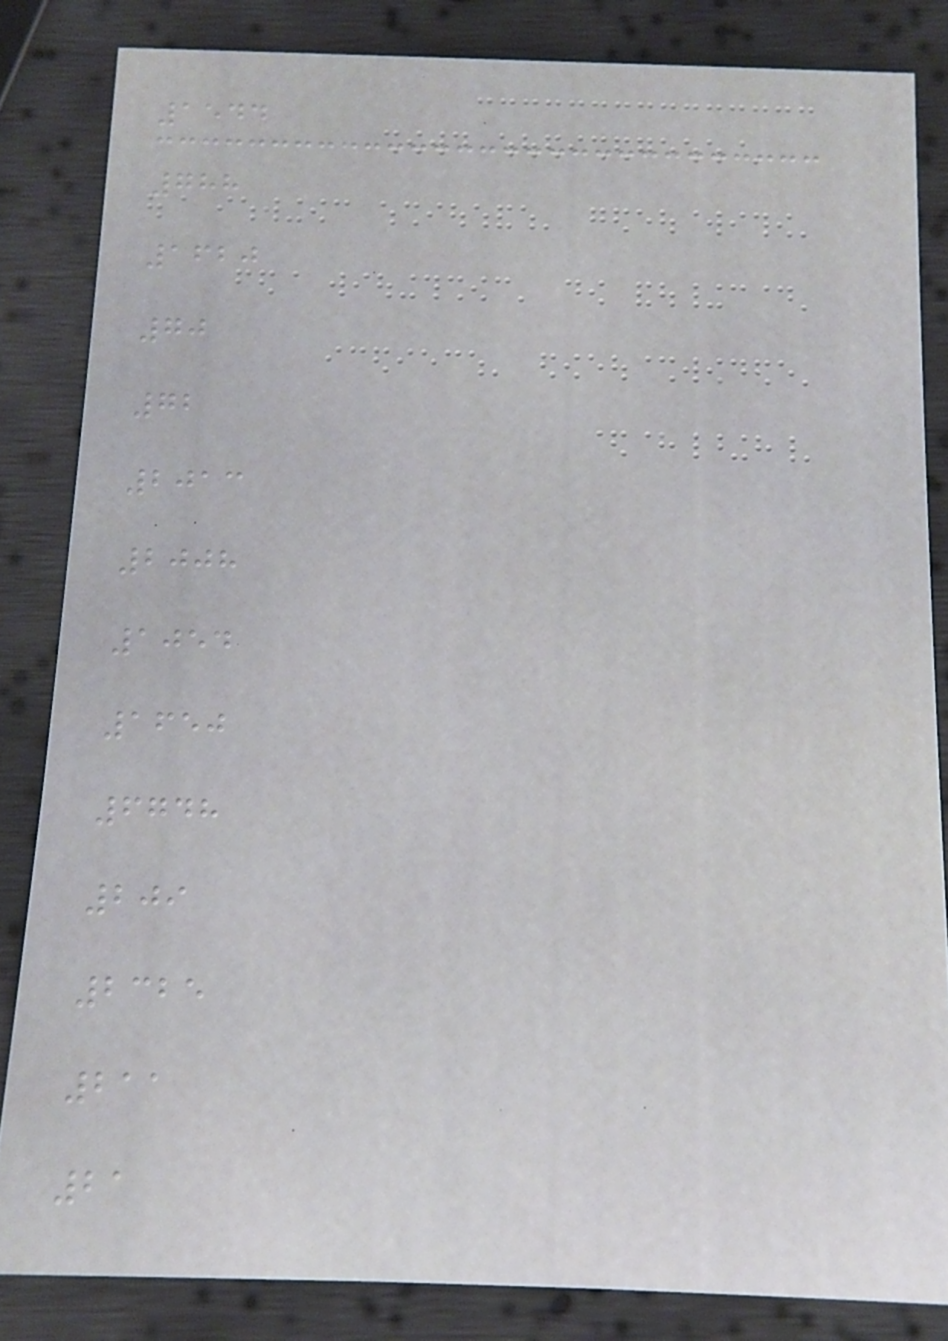1544
788
1620
70
72
2013
2008
1054
1650
6748
209
2325
211
21
